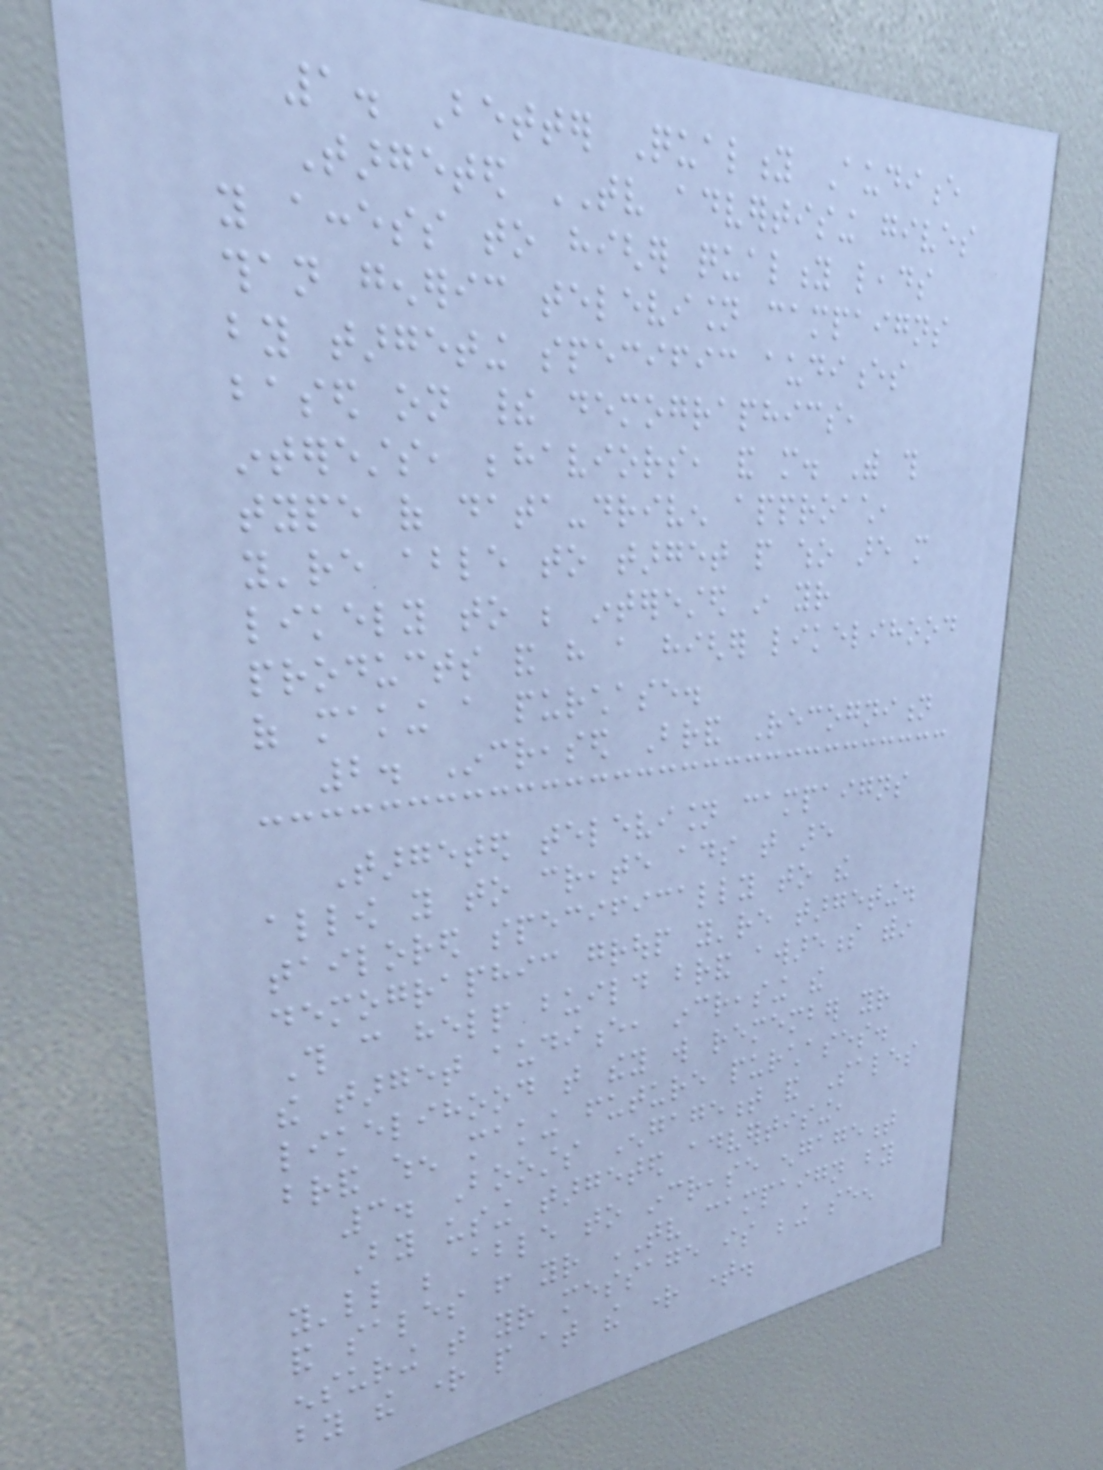1. Better Quality Audience
Targeted TV advertising gives
you access to higher quality leads
than generic television campaigns
by targeting specific audiences
based on their demographics,
interests, behaviors, and more. With this
type of data-driven approach,
you're able to target people who are more
likely to be interested in your
products and have a higher likelihood
of making a purchase.
2. Increased Brand Recognition
Targeted television campaigns
allow you to create ads that are
tailored specifically to the
demographic group you're targeting.
This can help build brand awareness within
the target audience, increasing the
likelihood that they will remember your
brand when making future purchases.
3. Boosts Engagement and Sales
By using targeted advertising,
you'll be able to increase engagement
and sales from your TV campaign by
ensuring that your message is being seen
by the right people at the right time.
